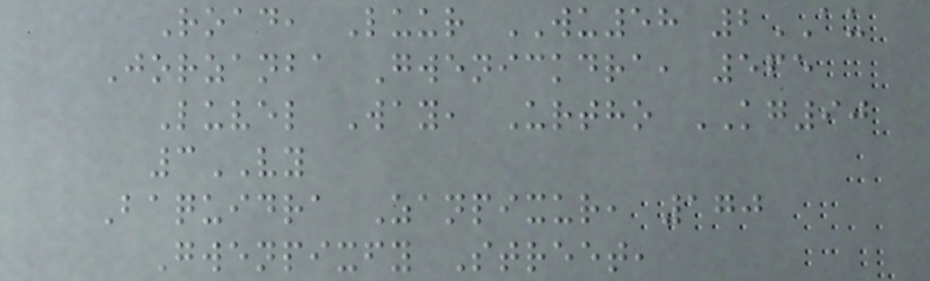Road, Luur WU58 2AU
Jorzanba Gwenickdra, 565
Luvel Way, Urtho KG90
3VY
Baquidra Zanpixur, 170
Gwenpixfy Street,
